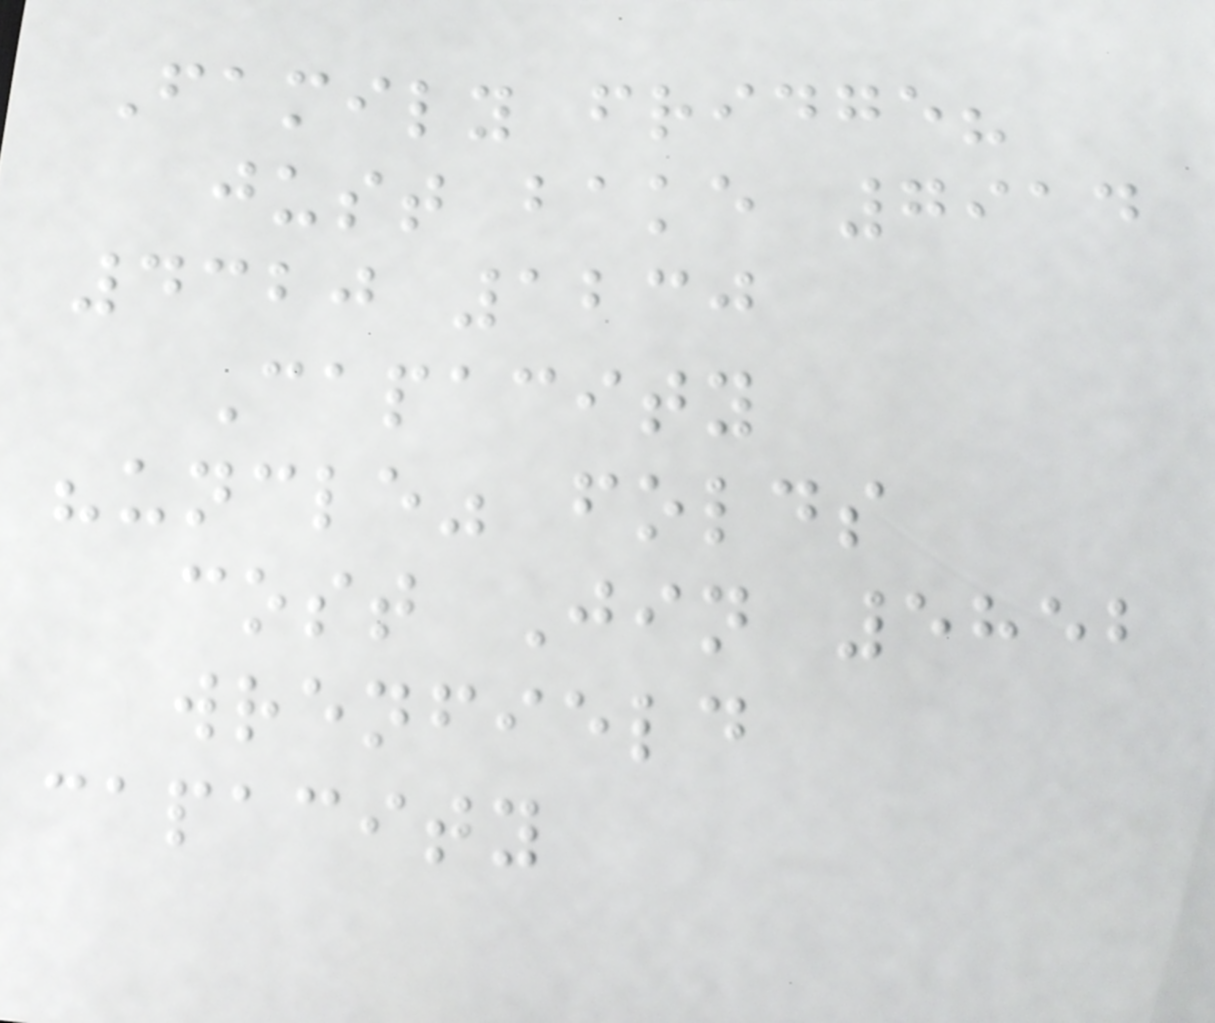Family fridge?
just bake 7914
4320 1230
Capacity
"uncle" folds
cost Jin 5852
wrenfield
capacity
